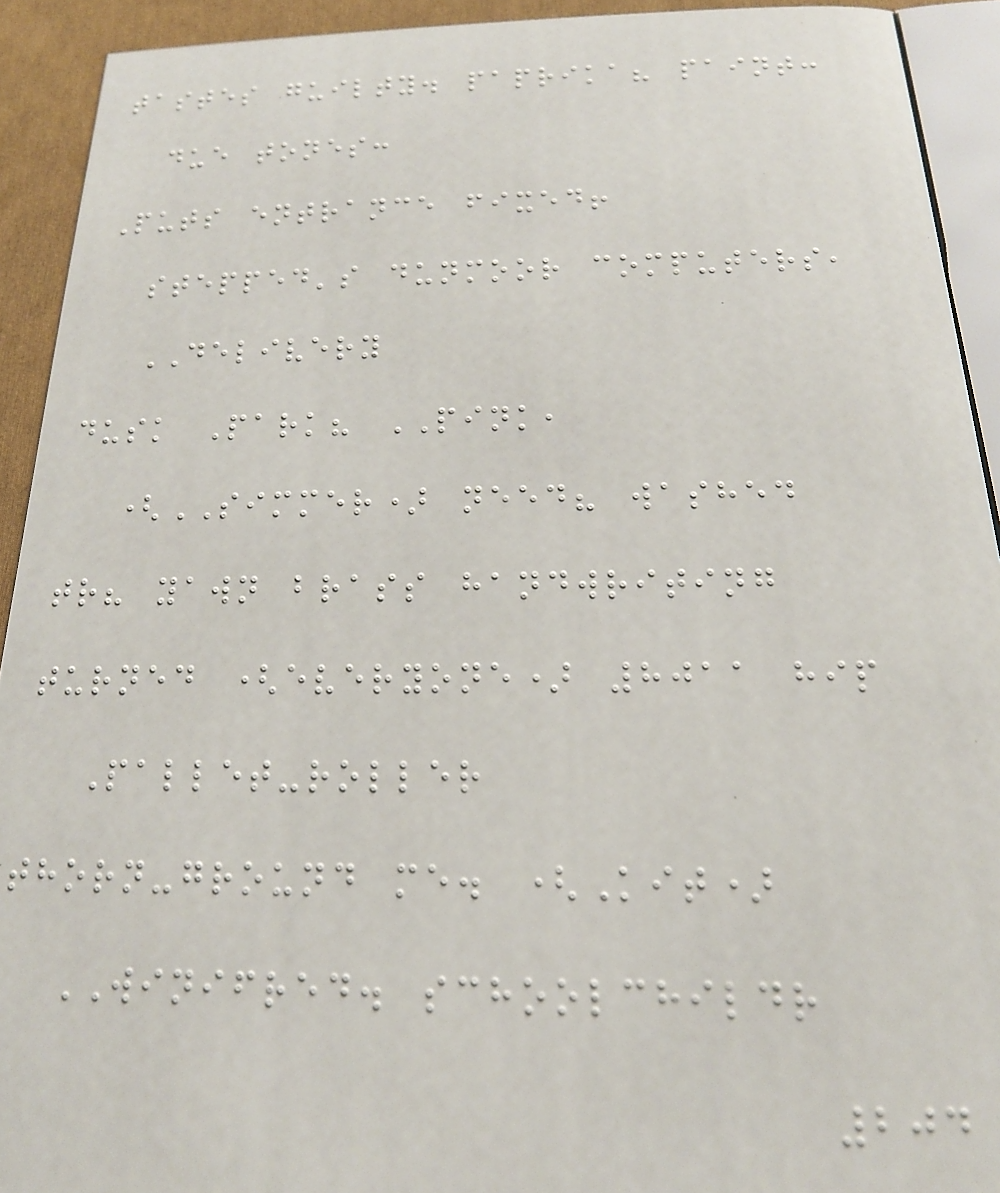tastes guilty. paprika? paint:
due tones:
Puts entrance fixed!
stepped's dunmoor computers,
DELIVERY
dusk Park? PINK,
(SIMMER) need? washed
tr? yawn brass handwriting
turned (everyone) 8011 hip
Pallet-roller
thorn-ground me. (Kit)
WINIFRED. schoolchildr
204
